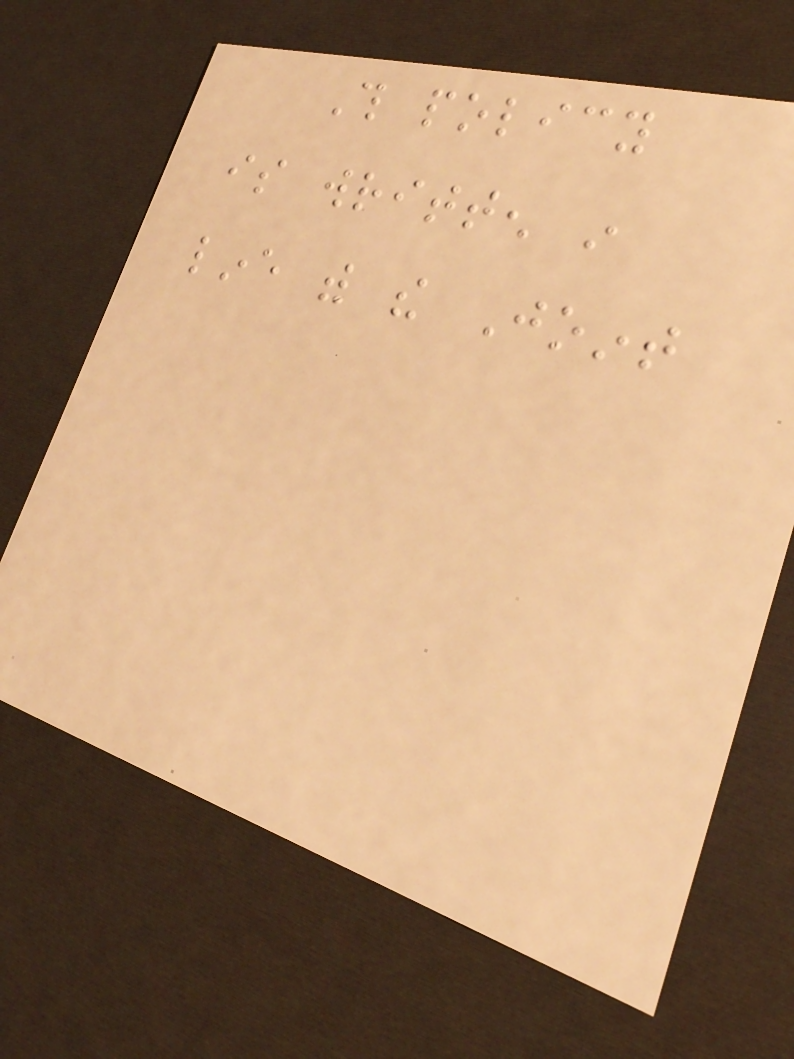This policy
is written in
line with the Joint
